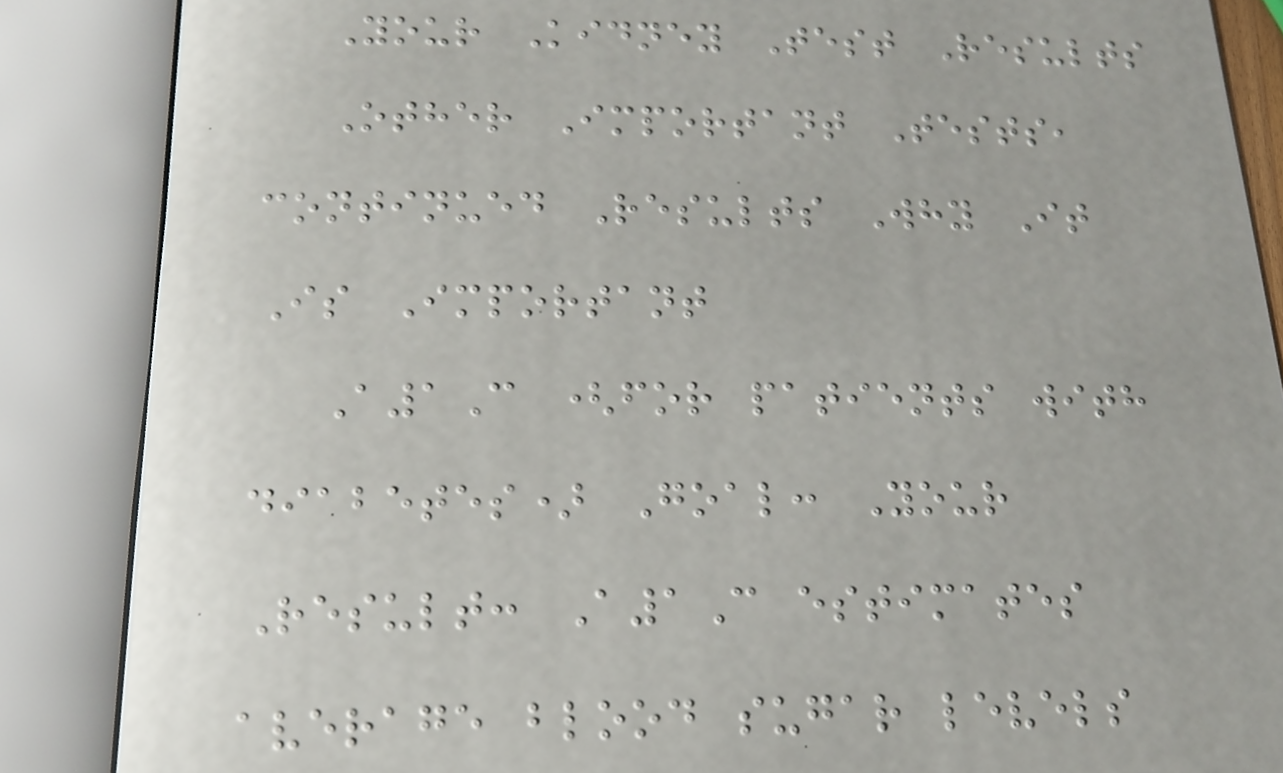Your Kidney Test Results
Other Important Tests,
continued Results Why It
Is Important
A1C (for patients with
diabetes) Goal: Your
Result: A1C estimates
average blood sugar levels
